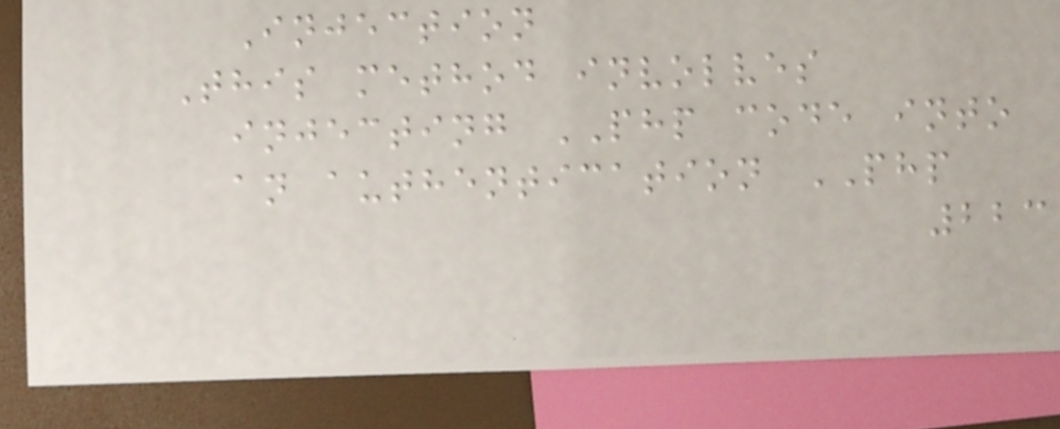Injection
This method involves
injecting PHP code into
an authentication PHP
223
